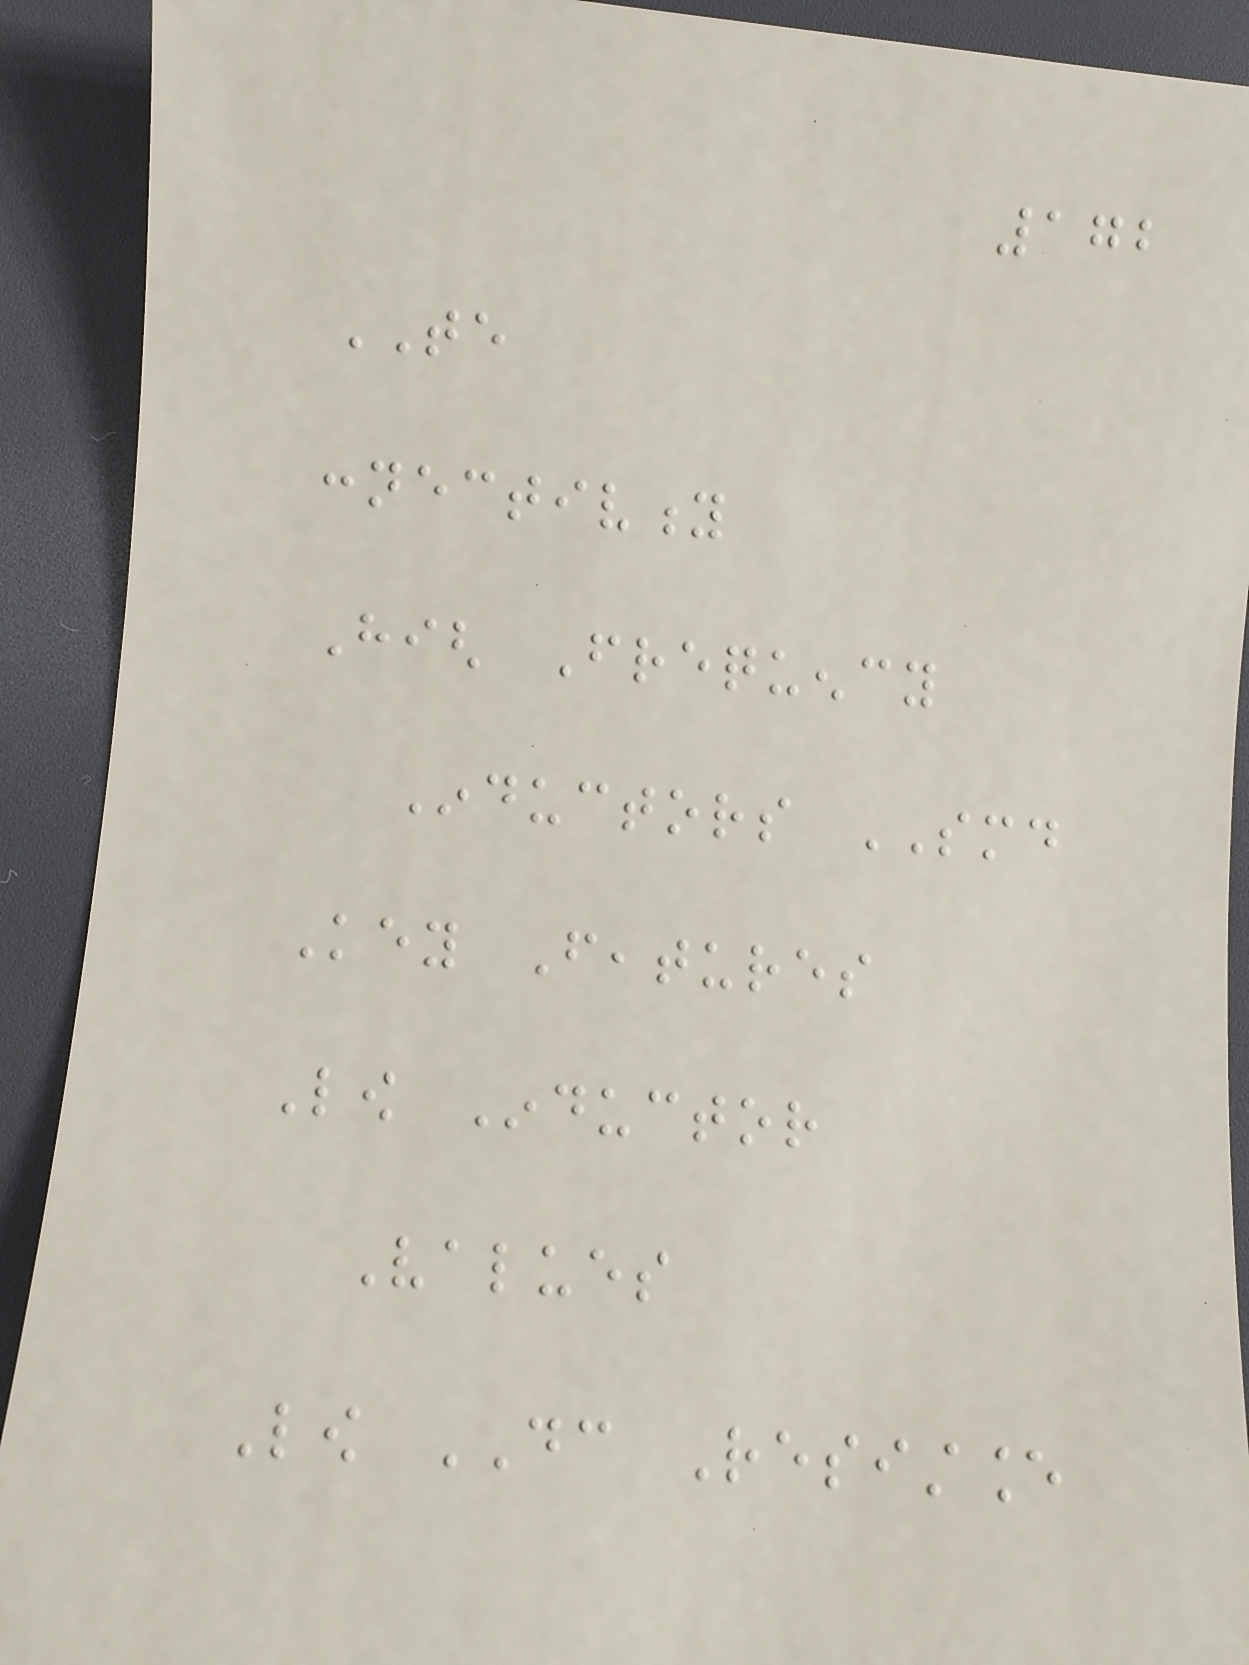172
TE
connectivity
High Frequency
Inductors SMD
Key Features
Low Inductor
Values
Low DC Resistance
